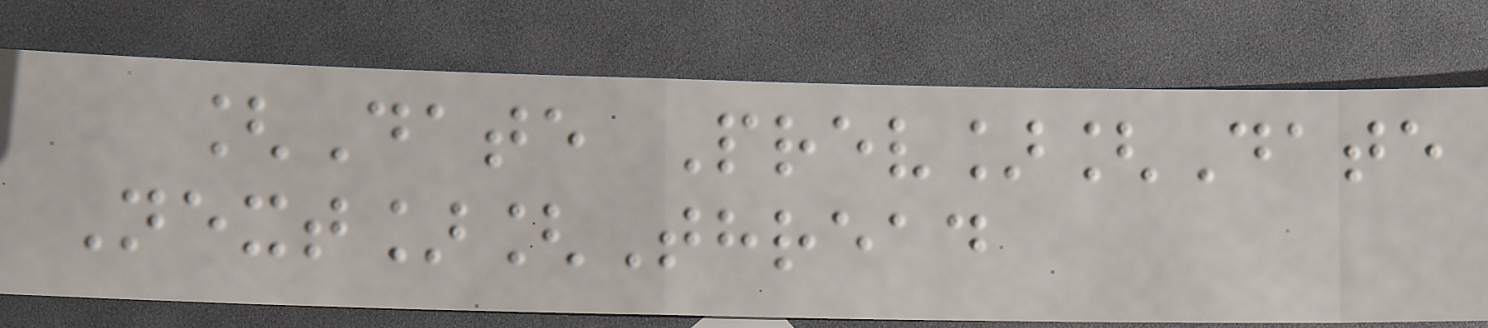[Date Prev][Date
Next][Thread
